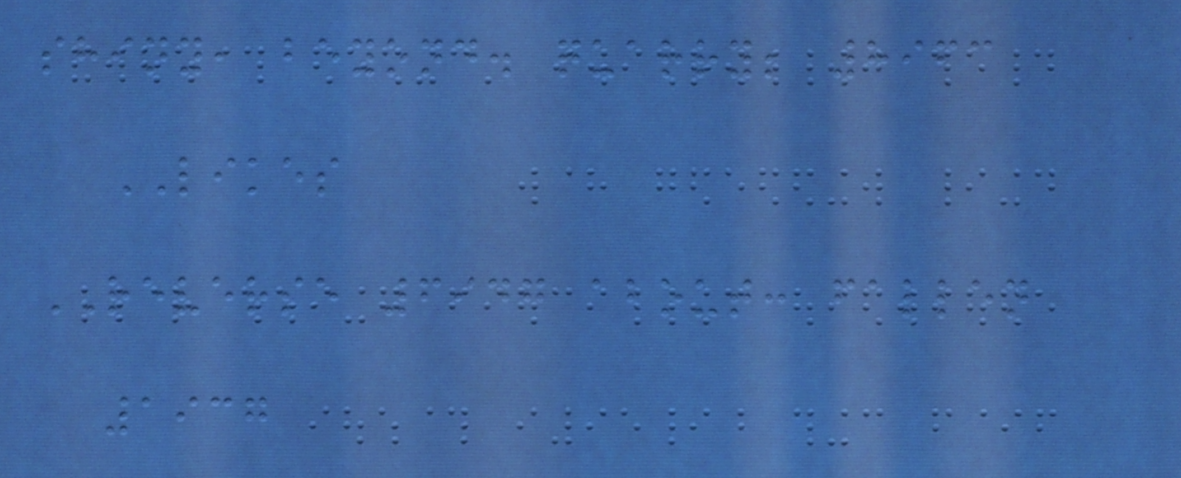shiny, beyond. quarry; 8963
LIKES
REVERSE 6947 about: fallen
1937
